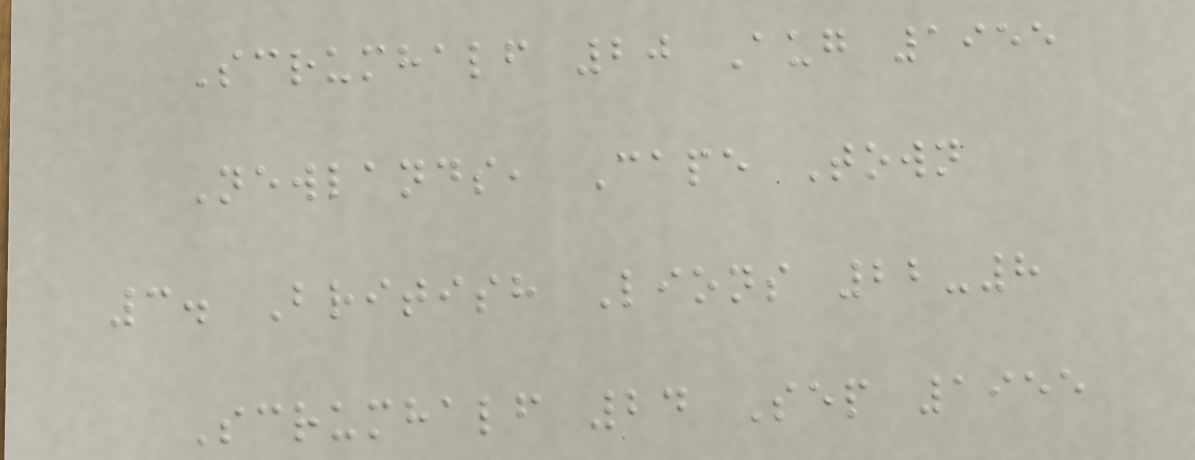Scrumhalf 20 Aug 1955
Newlands, Cape Town
3. British Lions 22-8
Scrumhalf 24 Sep 1955
